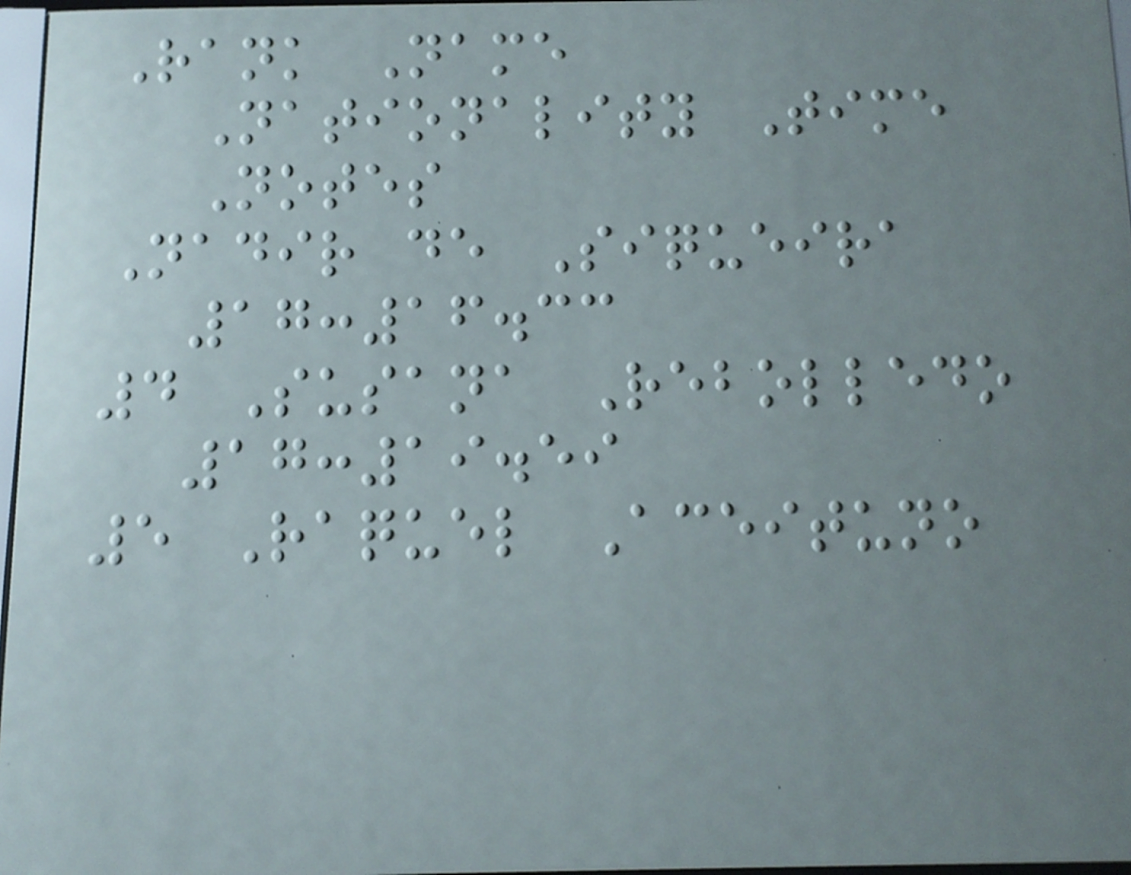Rank Name
Nationality Time
Notes
Nadir de Siqueira
17:16.33
4 Susana Rebolledo
17:19.59
5 Raquel Aceituno
